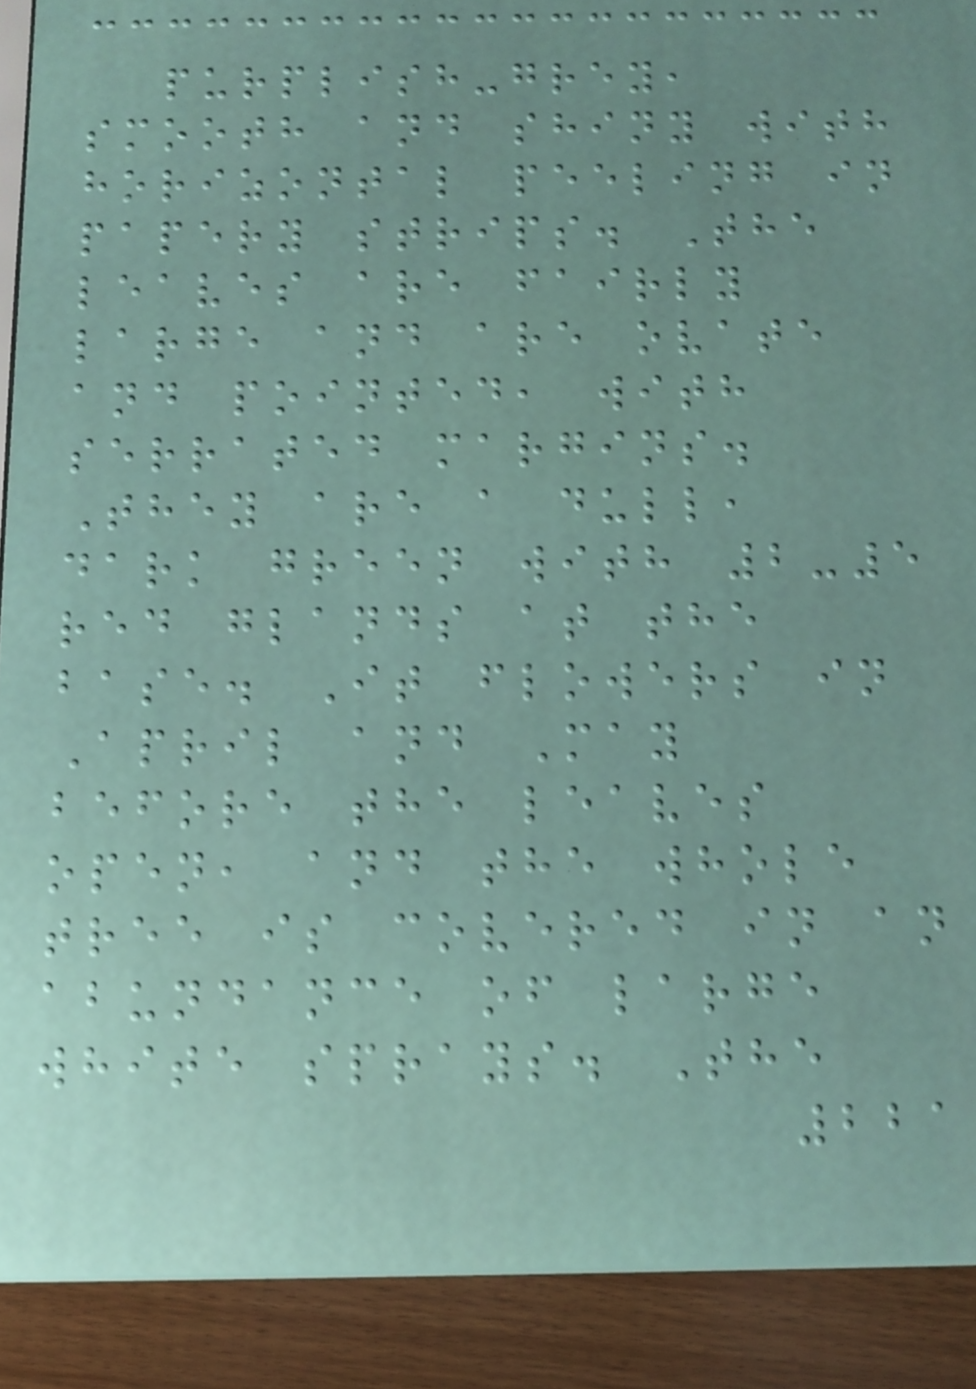purplish-grey,
smooth and shiny with
horizontal peeling in
papery strips. The
leaves are fairly
large and are ovate
and pointed, with
serrated margins.
They are a dull,
dark green with 2-5
red glands at the
base. It flowers in
April and May
before the leaves
open, and the whole
tree is covered in an
abundance of large
white sprays. The
221
